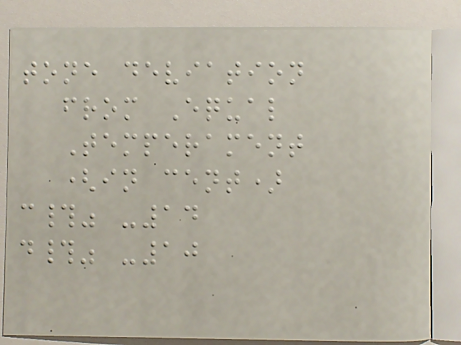tone deviation
from Equal
Temperament
(in cent)
c#" -14
d#" -10
